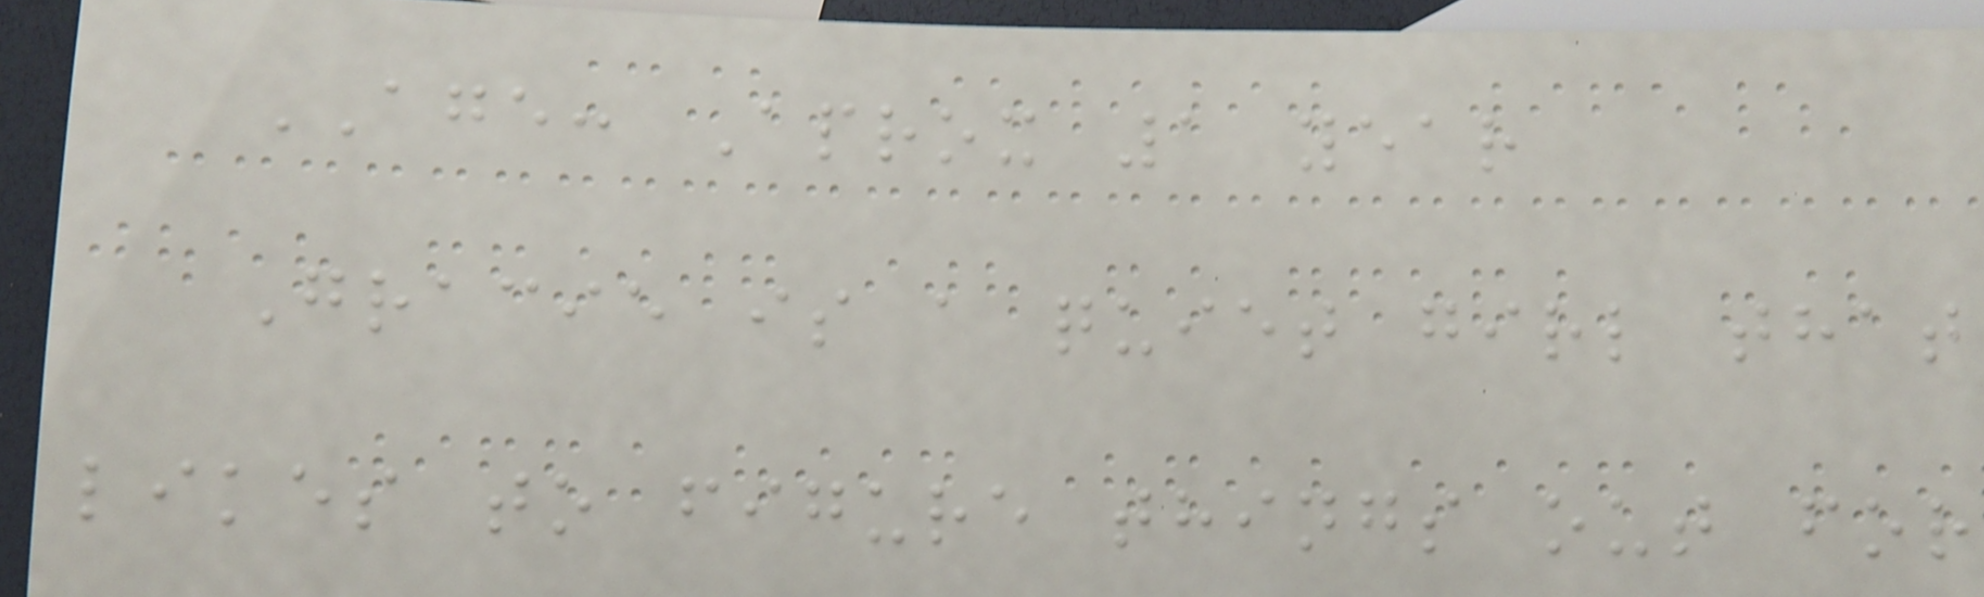AGE: Aprox 1 year
Gracie is a quiet girl that
likes to figure things out for
